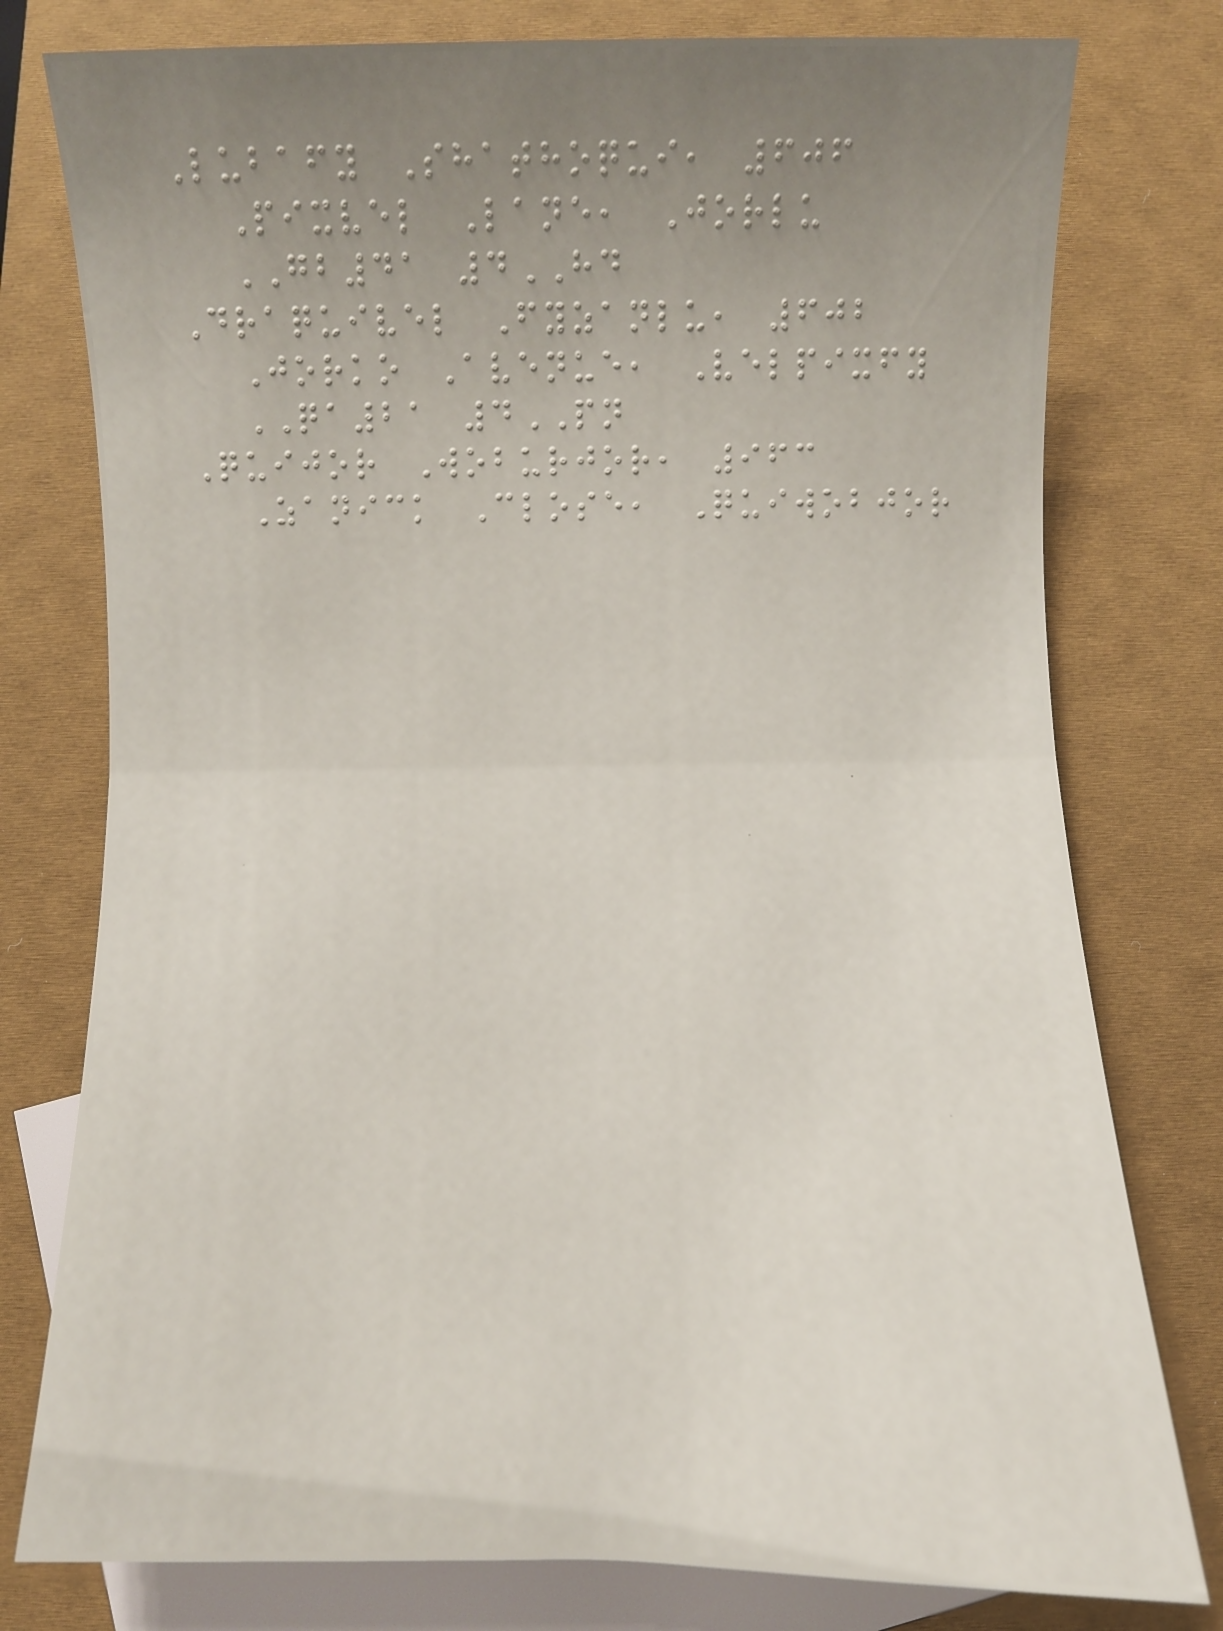Lubafy Shathoqui, 606
Pixvel Lane, Jorlu
GB41 4HD
Draquivel Fyzanlu, 602
Jorko Avenue, Velpixfy
QA21 4PN
Quijor Woburjor, 963
Zanick Close, Quiwobjor
